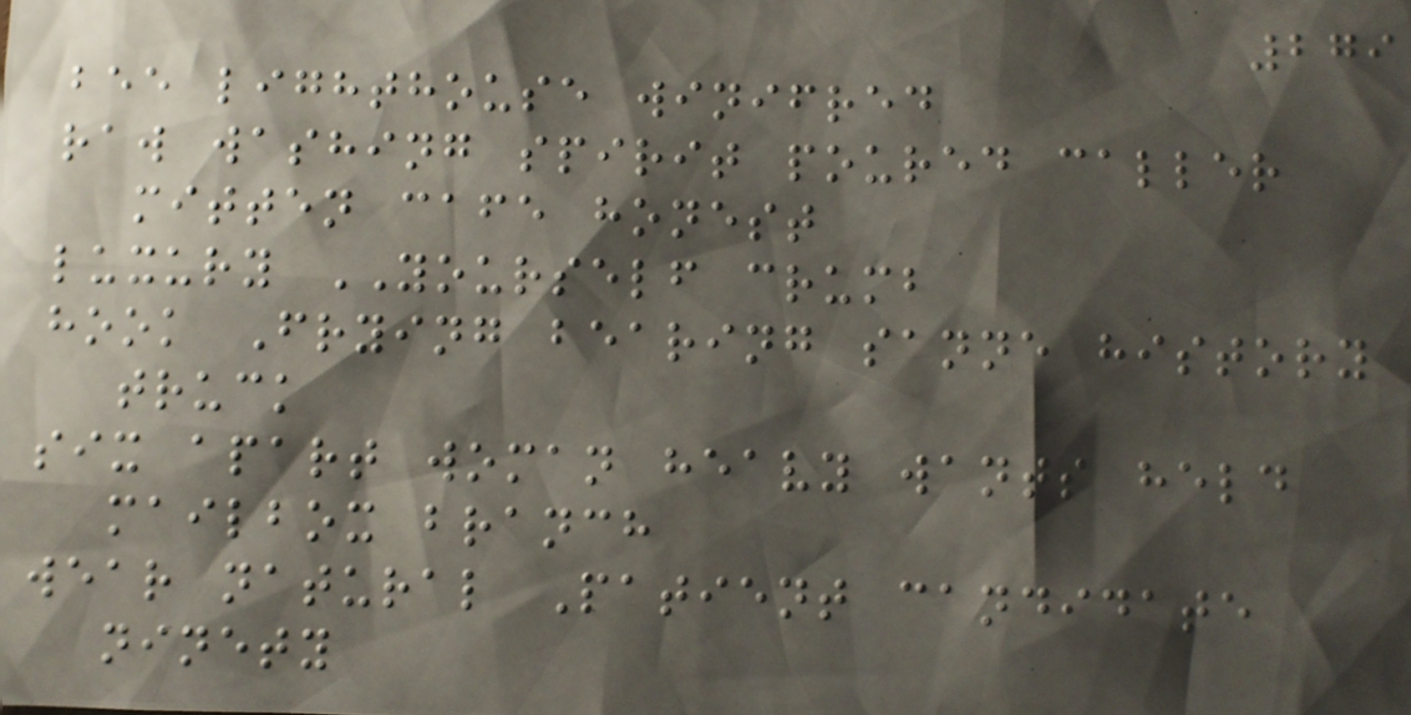279
bee lighthouse winifred
raw washing spirit poured caller
mitten cafe honest
luxury YOURSELF crumb
hook Frying bearing sanne history
truck
six apart woman heavy wants held
mailbox branch
wear natural Patient candidate
ninety
